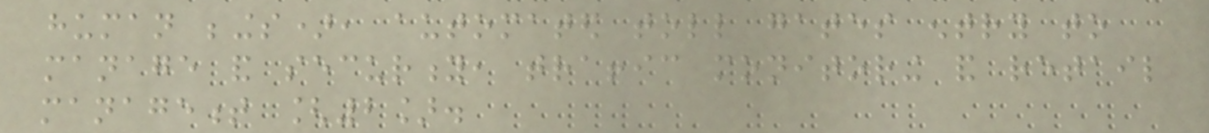human beings), automated toll gates entry to
manage and security, traffic monitoring and retail
management [2].
